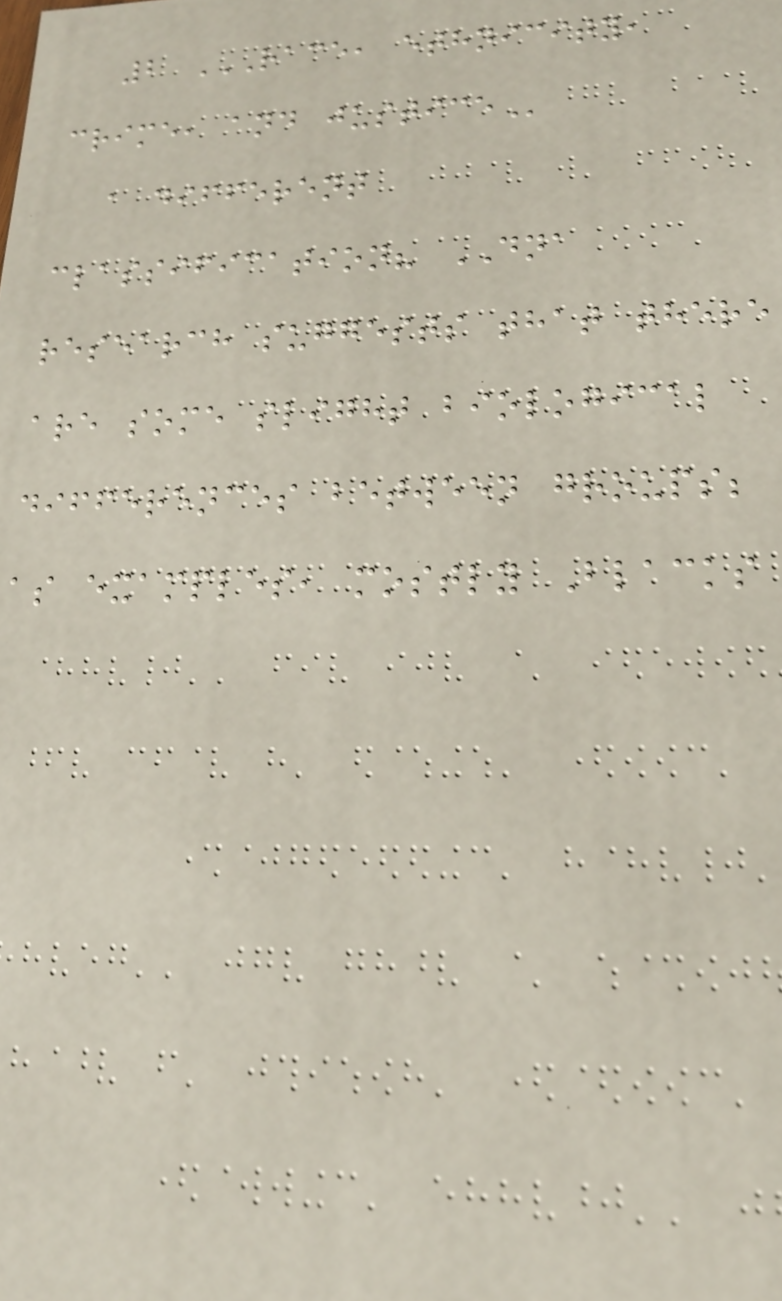2 RACE, ETHNICITY,
CRIME, AND JUSTICE
a different
classification? DNA
research suggests that there
are some slight biological
differences between groups;
as examples, mostly Blacks
